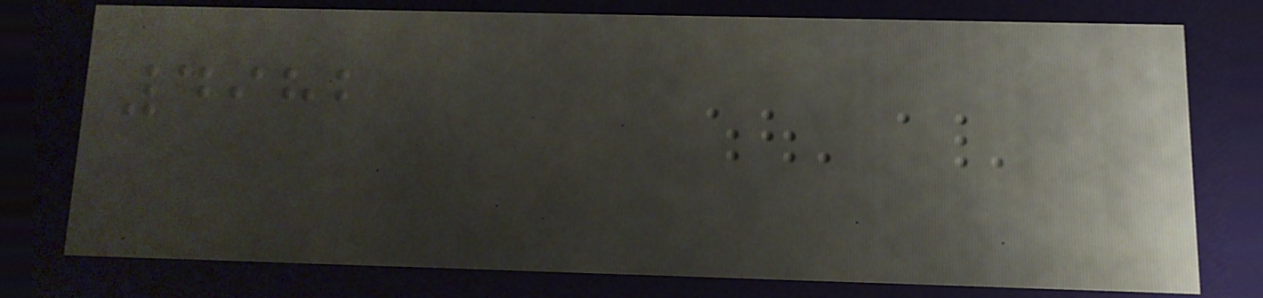4982
